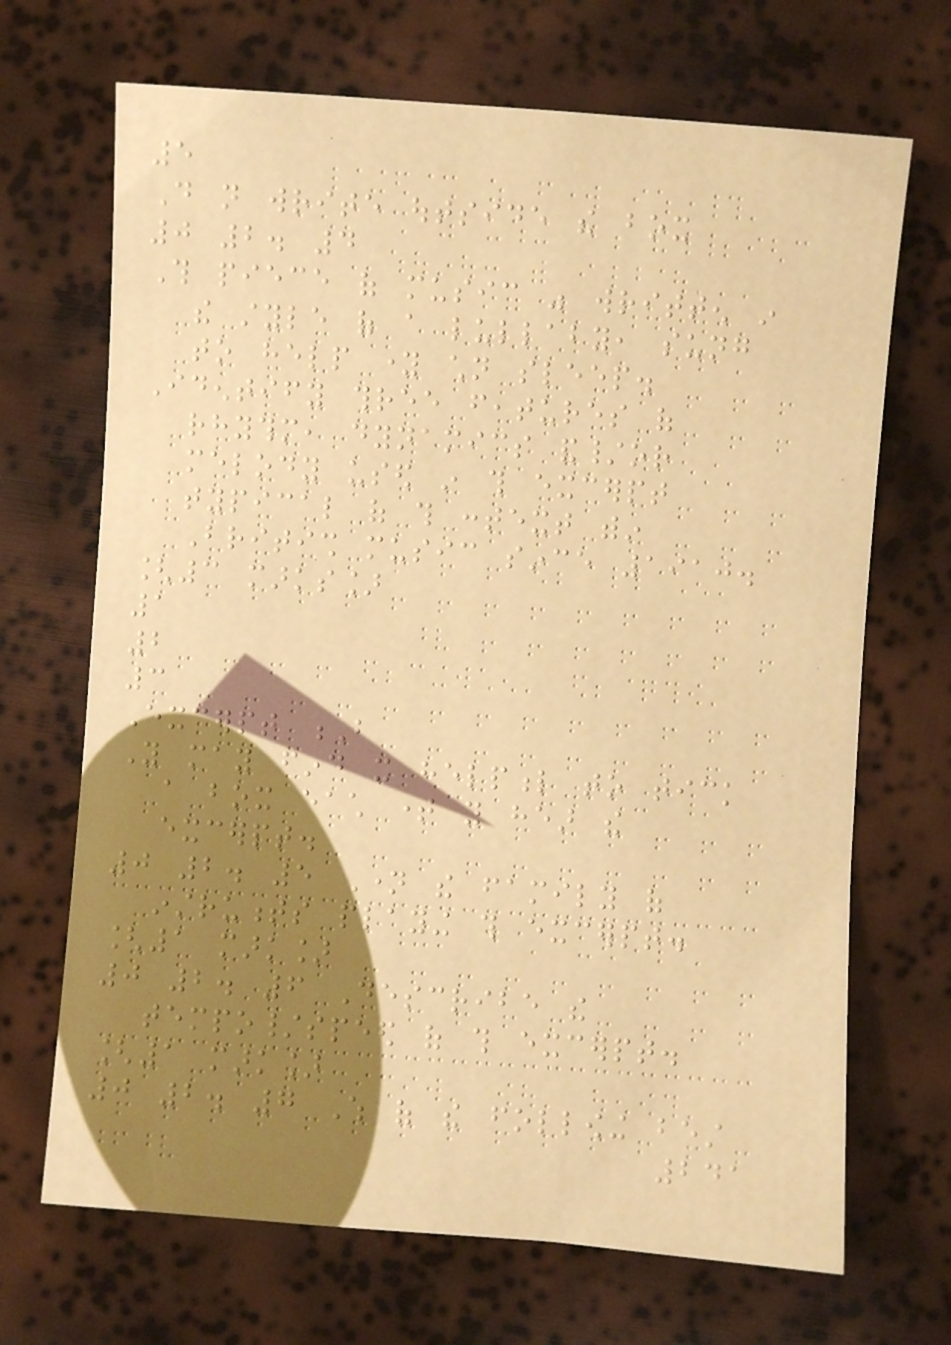5
Do not write outside the box
0 2. 4
This piece of music was written in
the style of a lullaby, sung
to help young children sleep.
Identify three features of
rhythm, dynamics and/or
melody used in this excerpt
typical of this context within
British music since 1910.
[3 marks]
1
2
3
Excerpt B
You may find it helpful to tick
a box each time you hear the
excerpt.
0 2. 5 Name the family of
instruments playing this excerpt.
[1 mark]
0 2. 6 Describe the
tempo/speed of this excerpt.
[1 mark]
0 2. 7 Which of the following best
241
